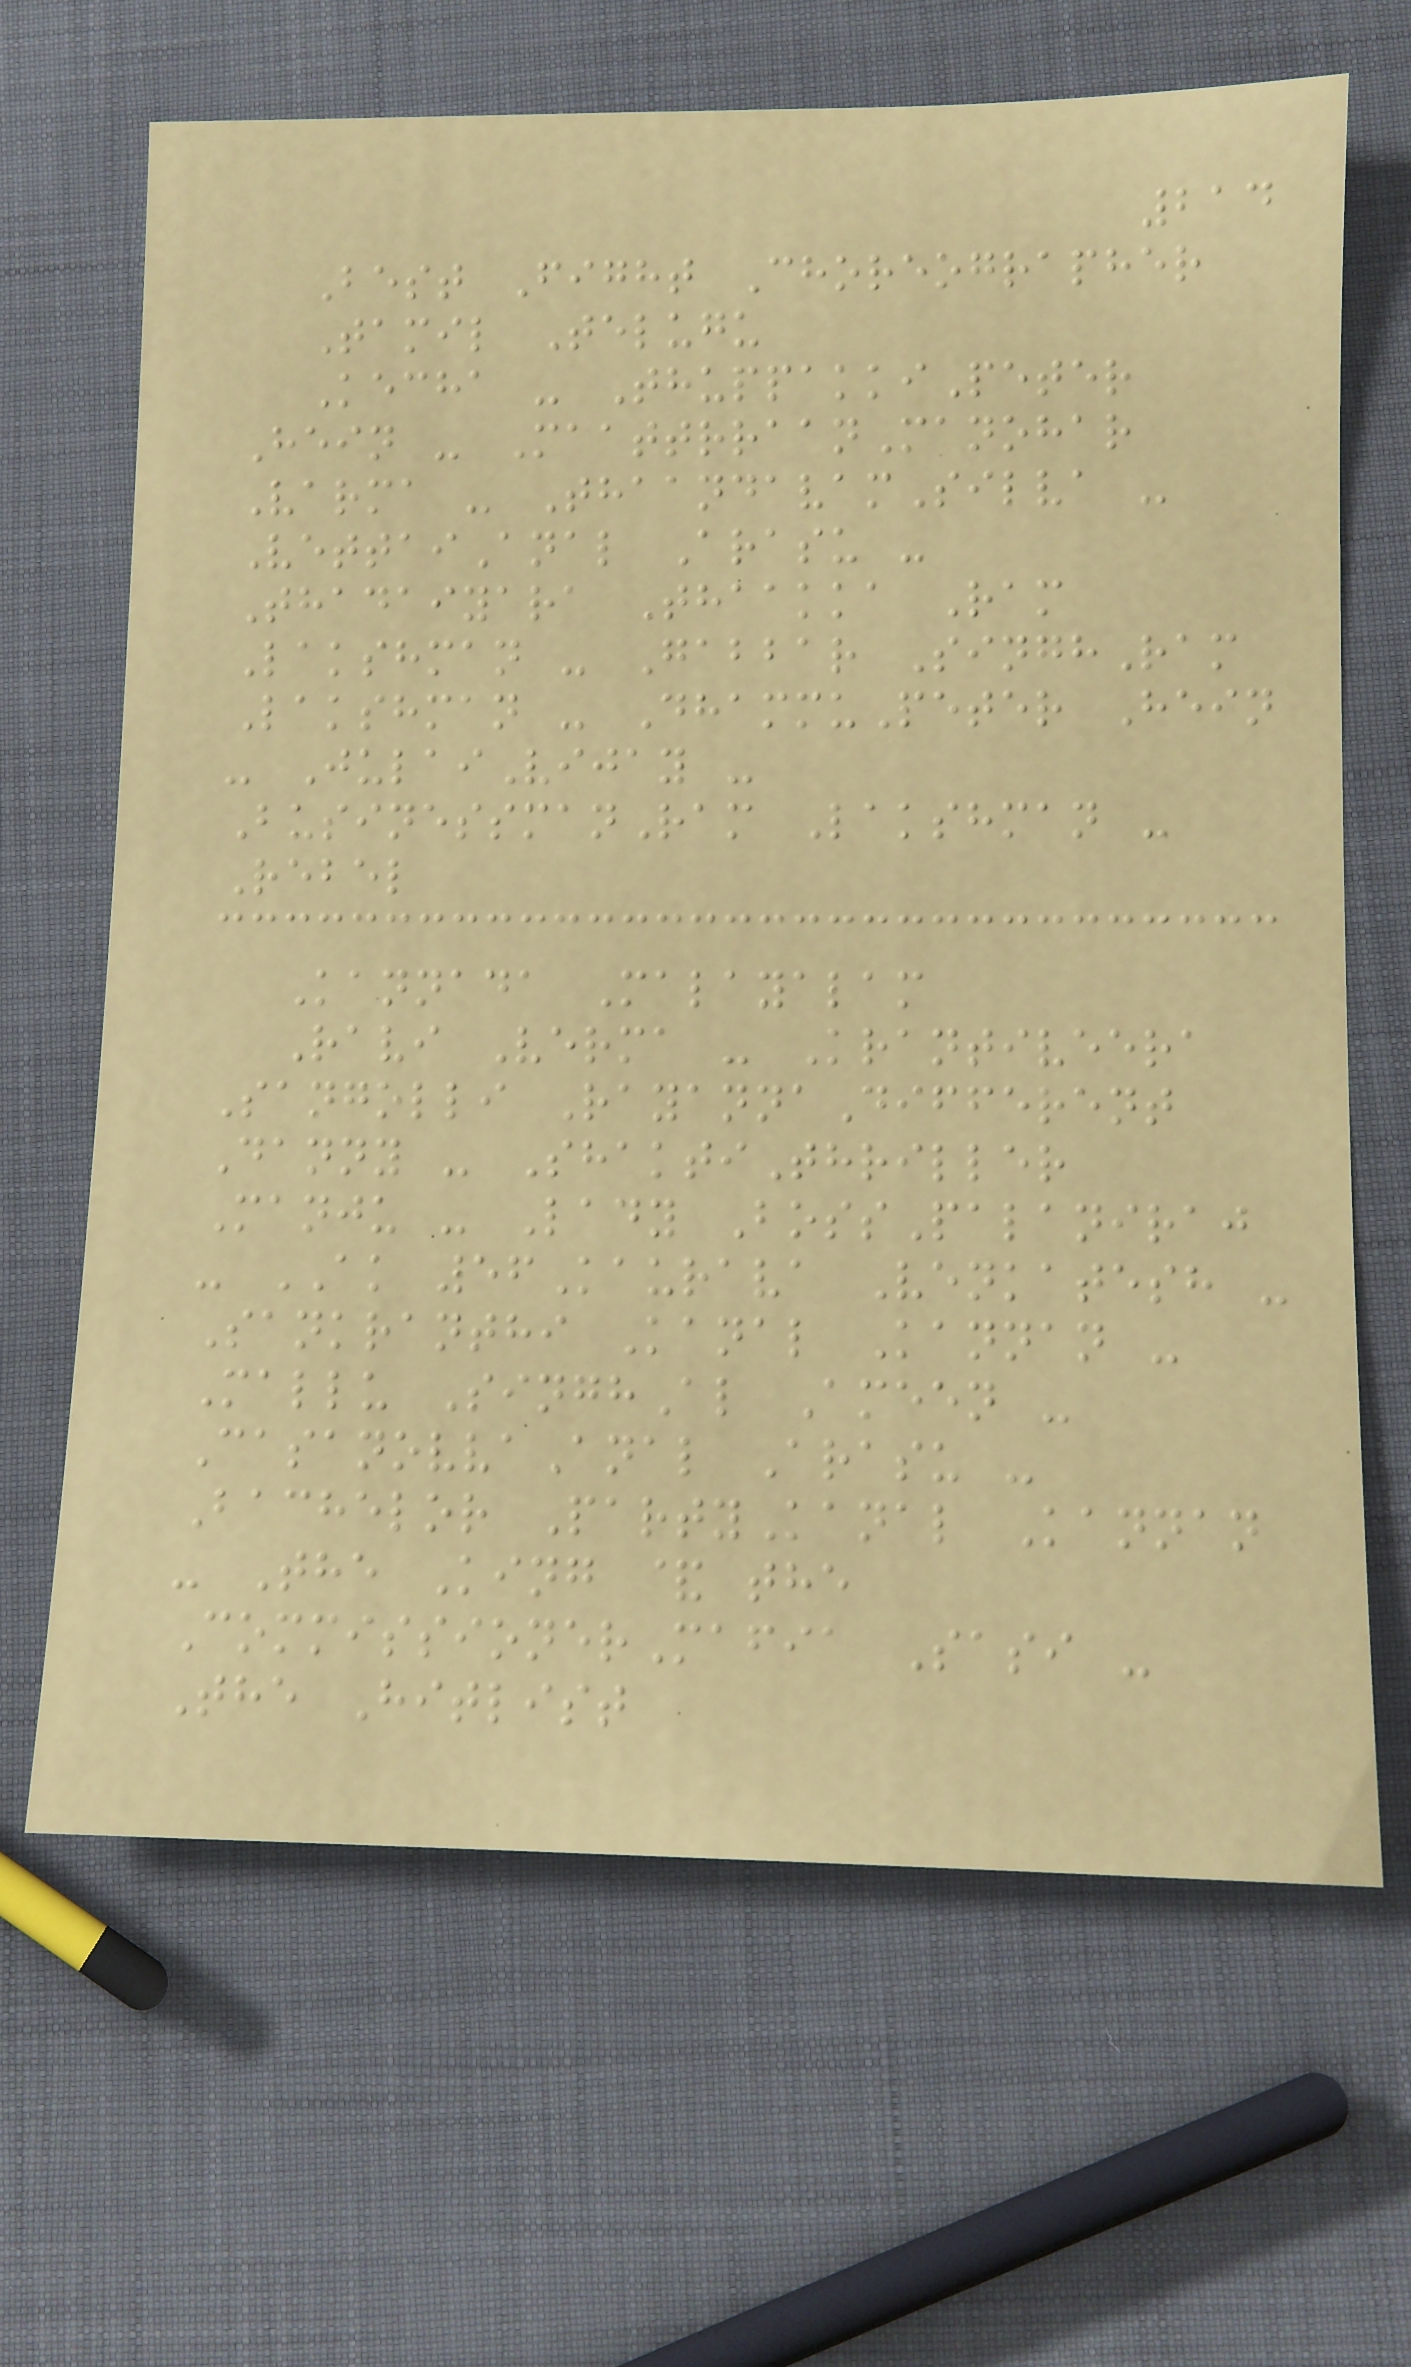214
Best Fight Choreographer
Tamil Telugu
Kecha - ThuppakkiPeter
Hein - MaattrraanManohar
Varma - ThaandavamSilva -
VettaiAnal Arasu -
Thadaiyara Thaakka Ram
Lakshman - Gabbar SinghRam
Lakshman - DhammuPeter Hein
- JulaiVijay -
BusinessmanRam Lakshman -
Rebel
Kannada Malayalam
Ravi Verma - Krantiveera
Sangolli RayannaDifferent
Danny - ShaktiThriller
Manju - Lady BossPalaniraj
- AK 56Kaurava Venkatesh -
Sankranthi Kanal Kannan -
Mallu SinghAl Ameen -
CasanovvaAnal Arasu -
Bachelor PartyKanal Kannan
- The King & the
CommissionerMafia Sasi -
The Hitlist
